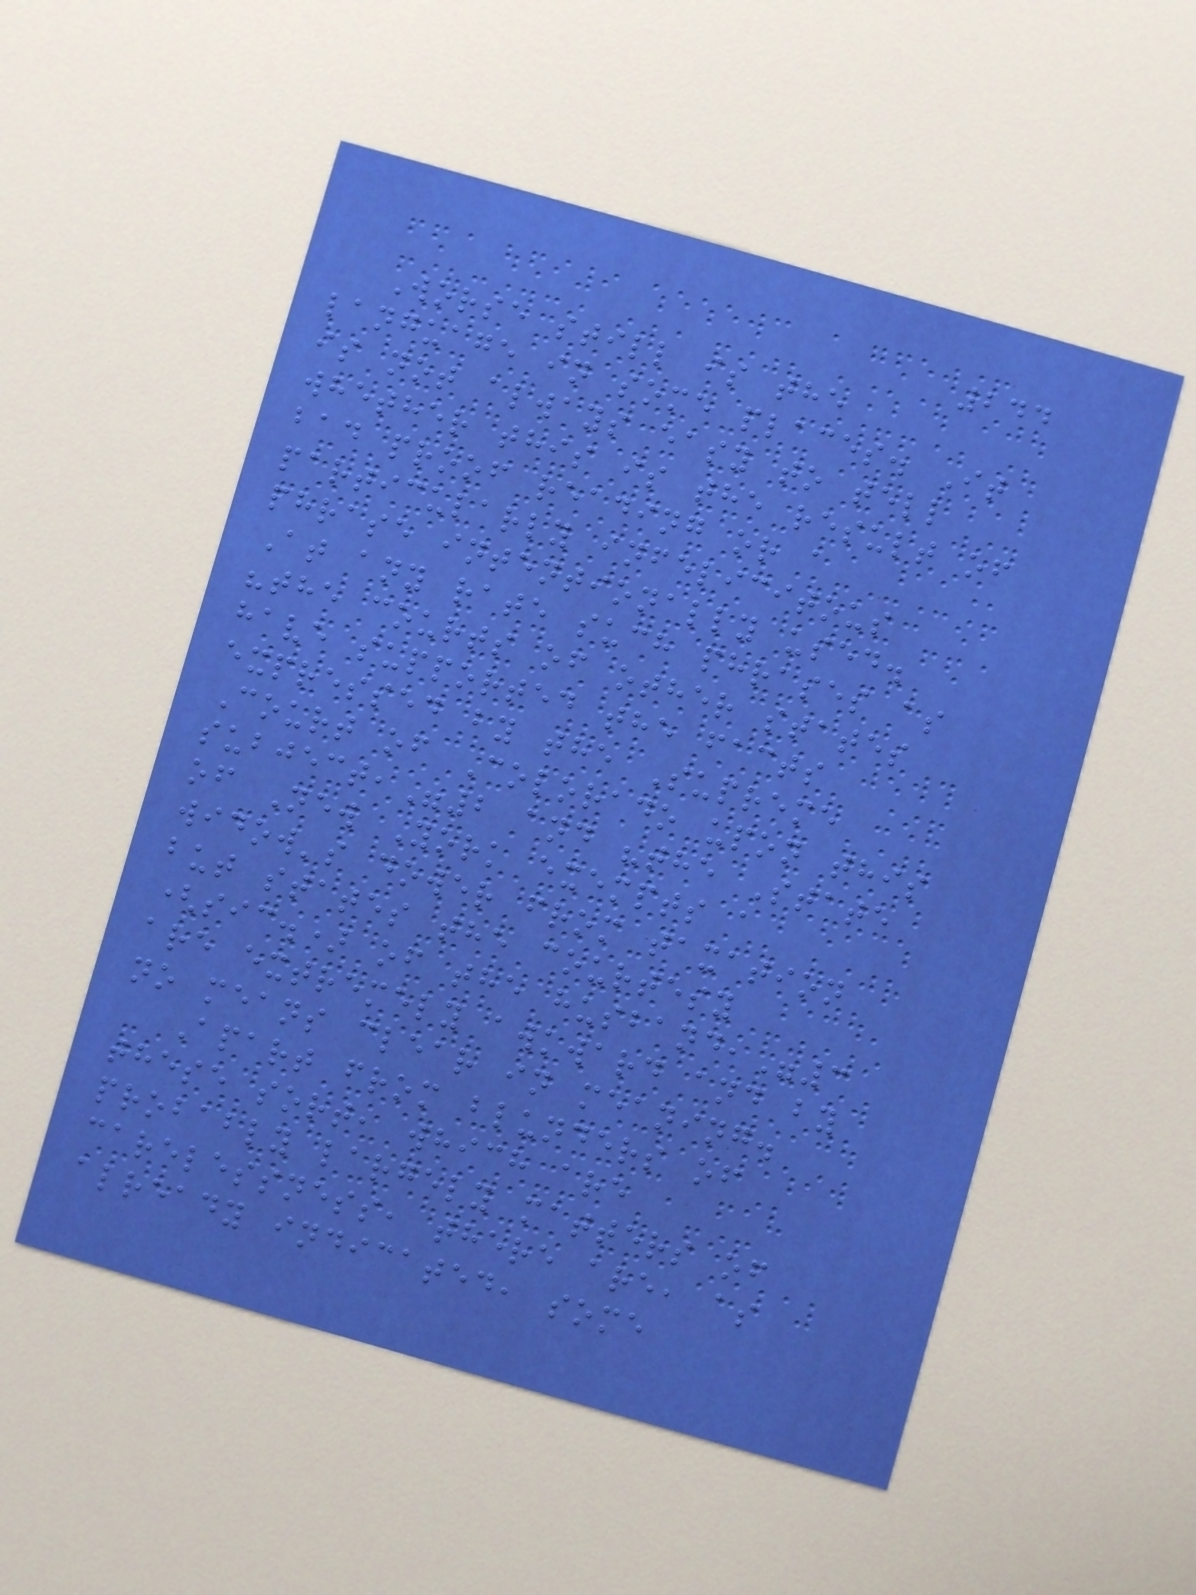244
Worse still is the
language in some places. It
is not always easy to tell
whether this is the result of
bad proof reading or a
particularly infelicitous
phrase intentionally used.
At any rate such phrases as
"the courts of other states
have supported the facts
expressed by the Supreme
Court of Colorado upon this
subject,"2 and "the State
of New York exempts a
widow's dower from taxation
but states the courtesy
(sic.) of the husband,"3
are extremely awkward and by
no means clear in meaning.
Apart from blunders of
these sort, which are
probably largely matters of
carelessness, there are, as
already indicated, some
